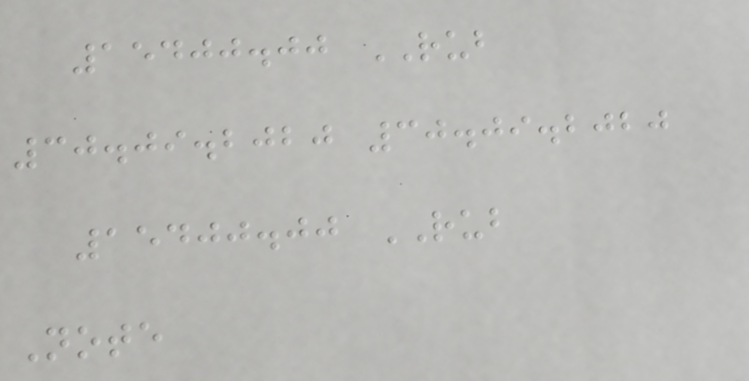15400.00 RUB
30.09.2020 30.09.2020
15400.00 RUB
Note
